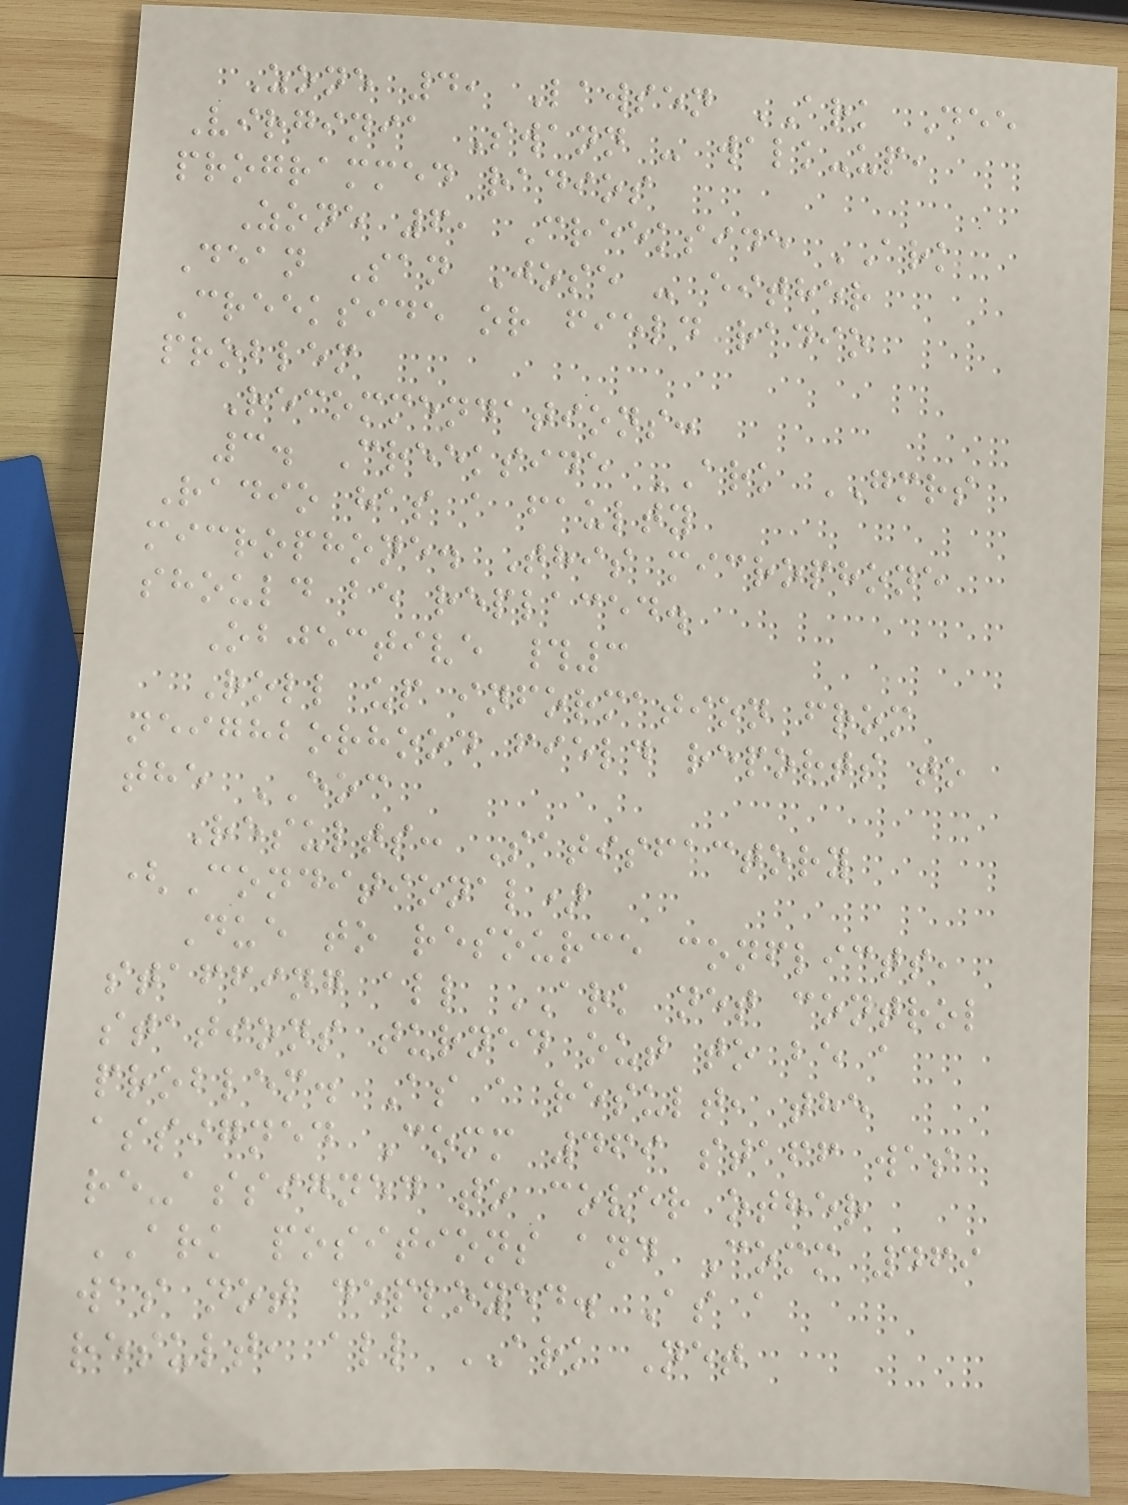Zone 4, Lawsen ARK Dee
Virginia Swann - walk-up,
programmed radios
Zone 6, Creekside ARK
Dean San Jose - either
Creekside or field radio
problem
Recommendations:
3. Creekside ARK GMRS
Radio has a faulty
microphone. This microphone
should be replaced.
Objective #3
Roll up information from
neighborhood field reports to
the EOC
Results: Satisfactory
(Conditional)
Due to resource conflicts,
staffing all ARK net control
stations turned out to be a
problem. As a result, the
assigned Comm 469 staff was
re-assigned to cover other
ARK positions and Comm 469
was not deployed. As a
result, all ARK Net
